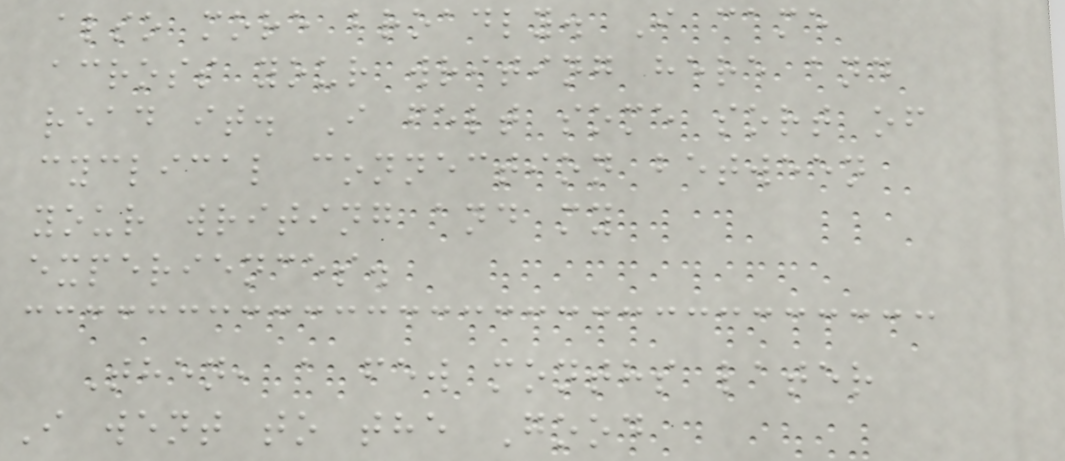also more broadly. I came
across your writing here and
read it. I felt some sort of
cyclical connection between
your writing and my
experiences.
Then, a few months later
I went to the Good
